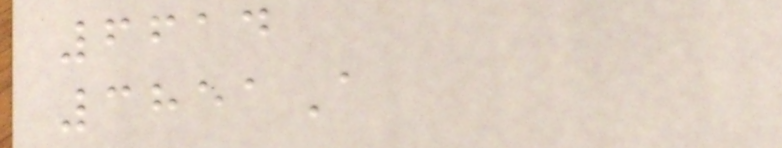6614
3851A
